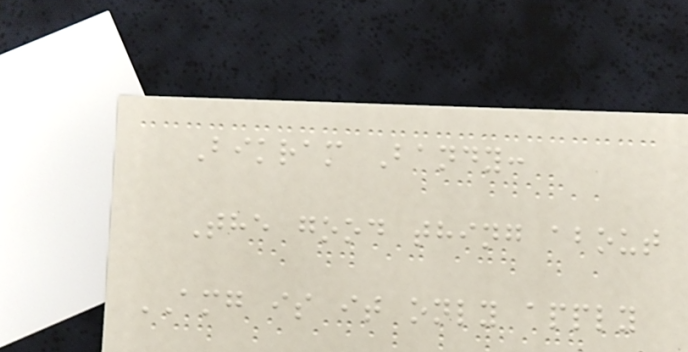Bikram Bandy:
The good thing about
AMG is it only apply
